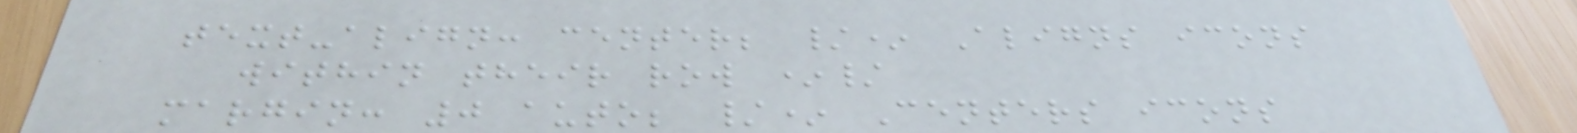text-align: center; /* Aligns icons
within their row */
margin: 0 auto; /* Centers icons
